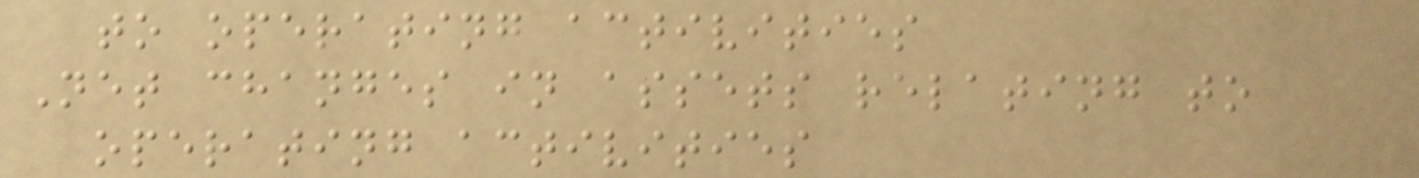to operating activities
Net changes in assets relating to
operating activities
